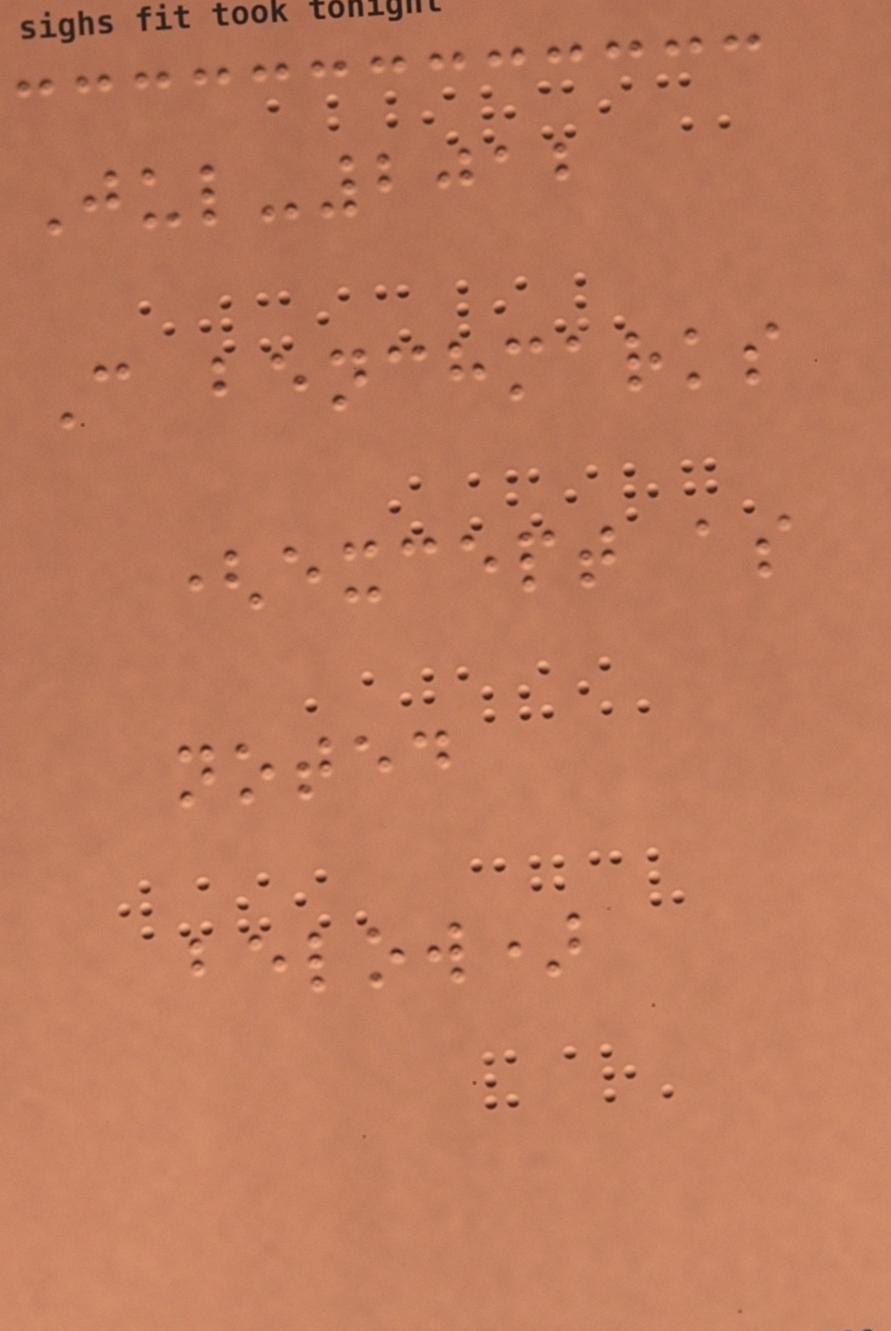Jul-2012
C benchmarks
(except as
noted
below)
